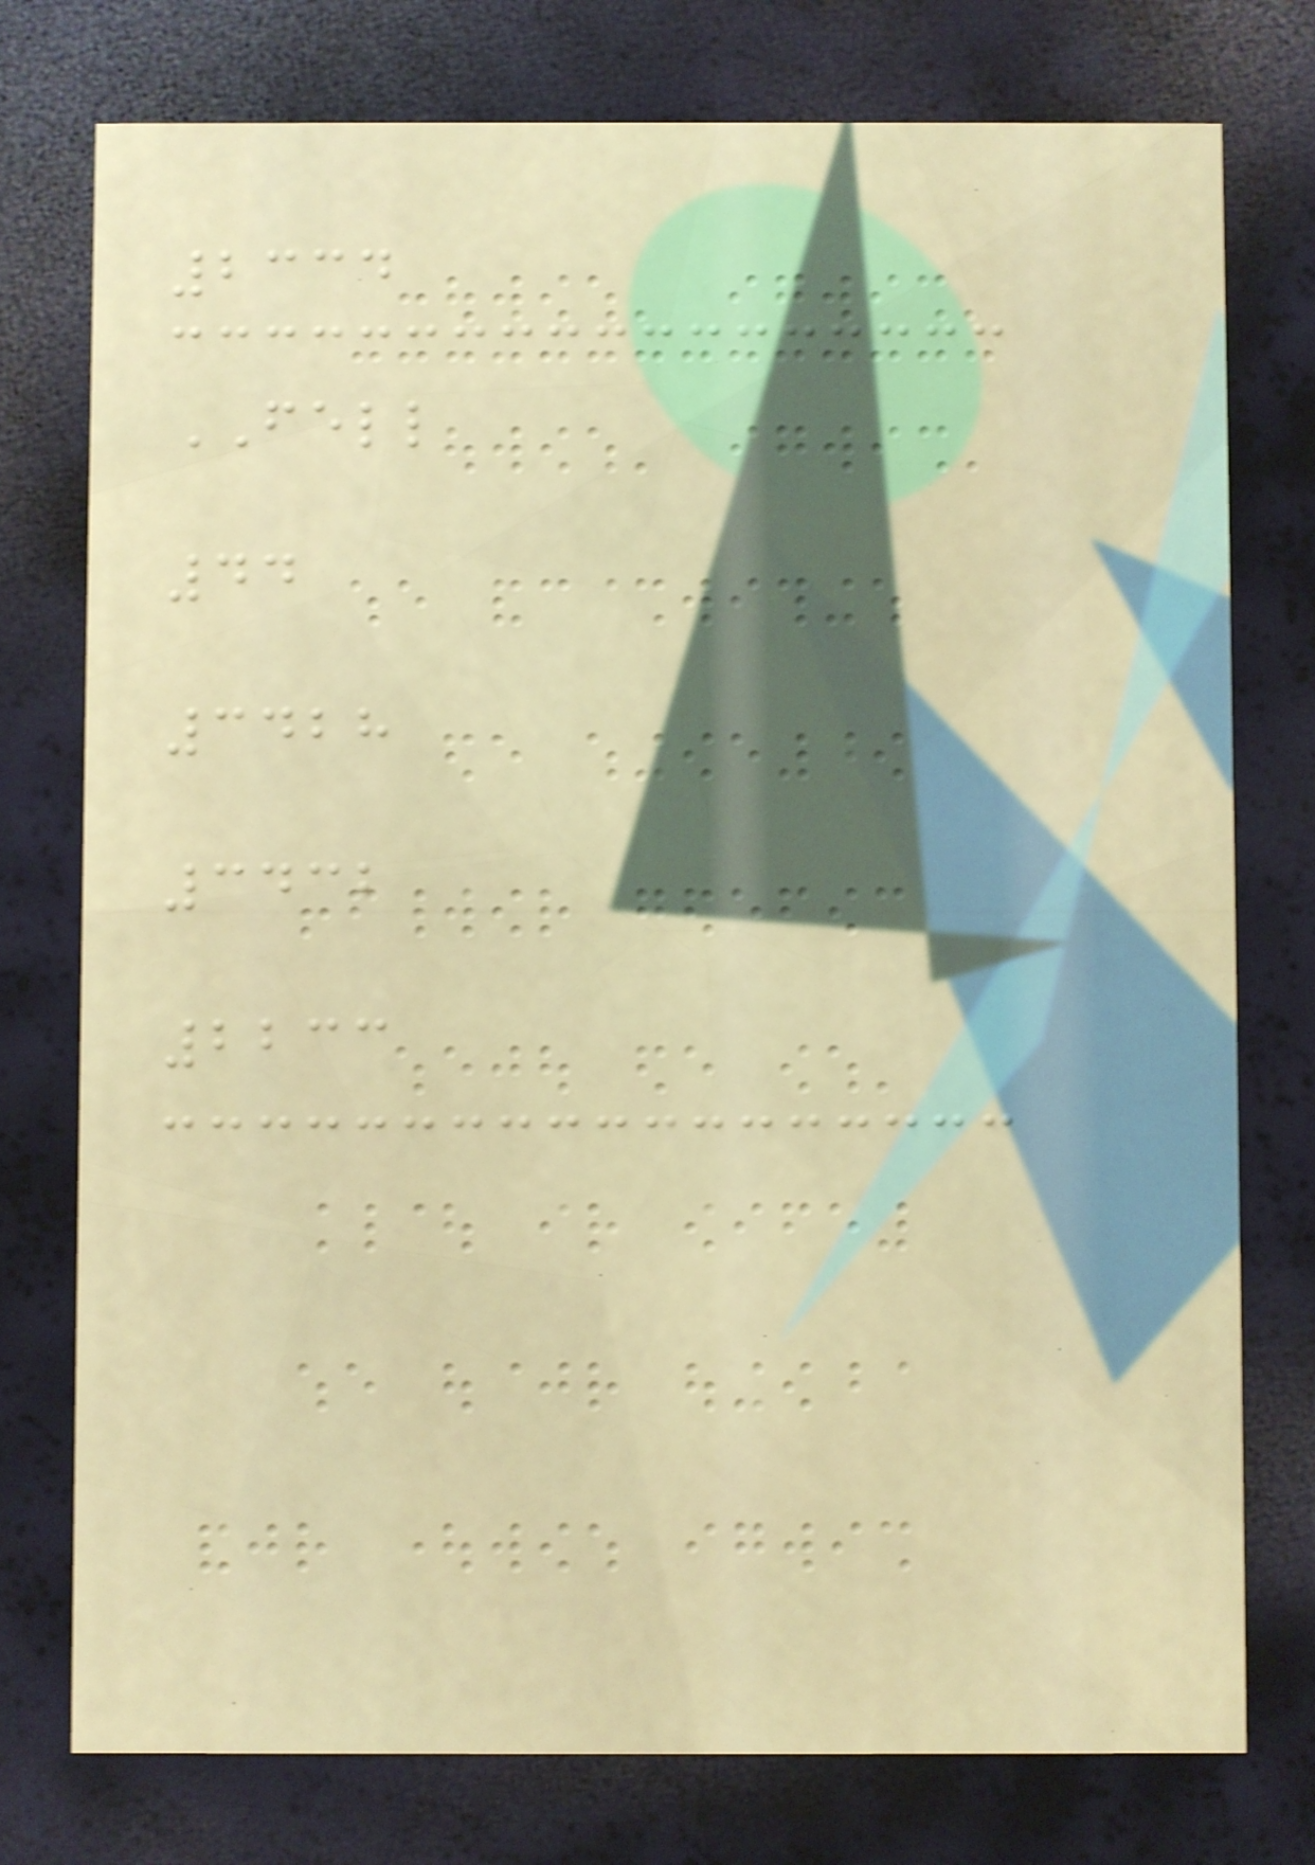2334
FELL
44
3428
3432
2233
